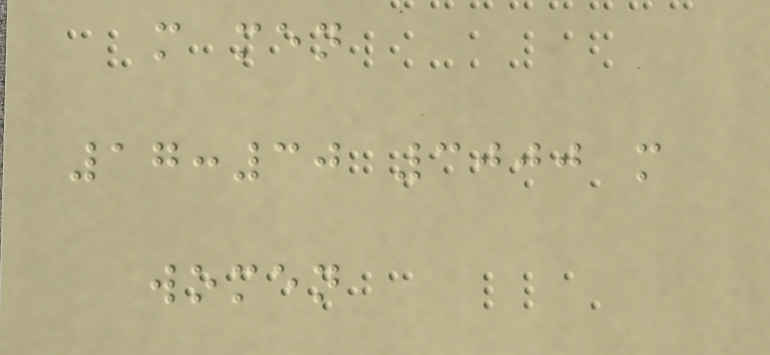m men
17:30 3000 m
women
